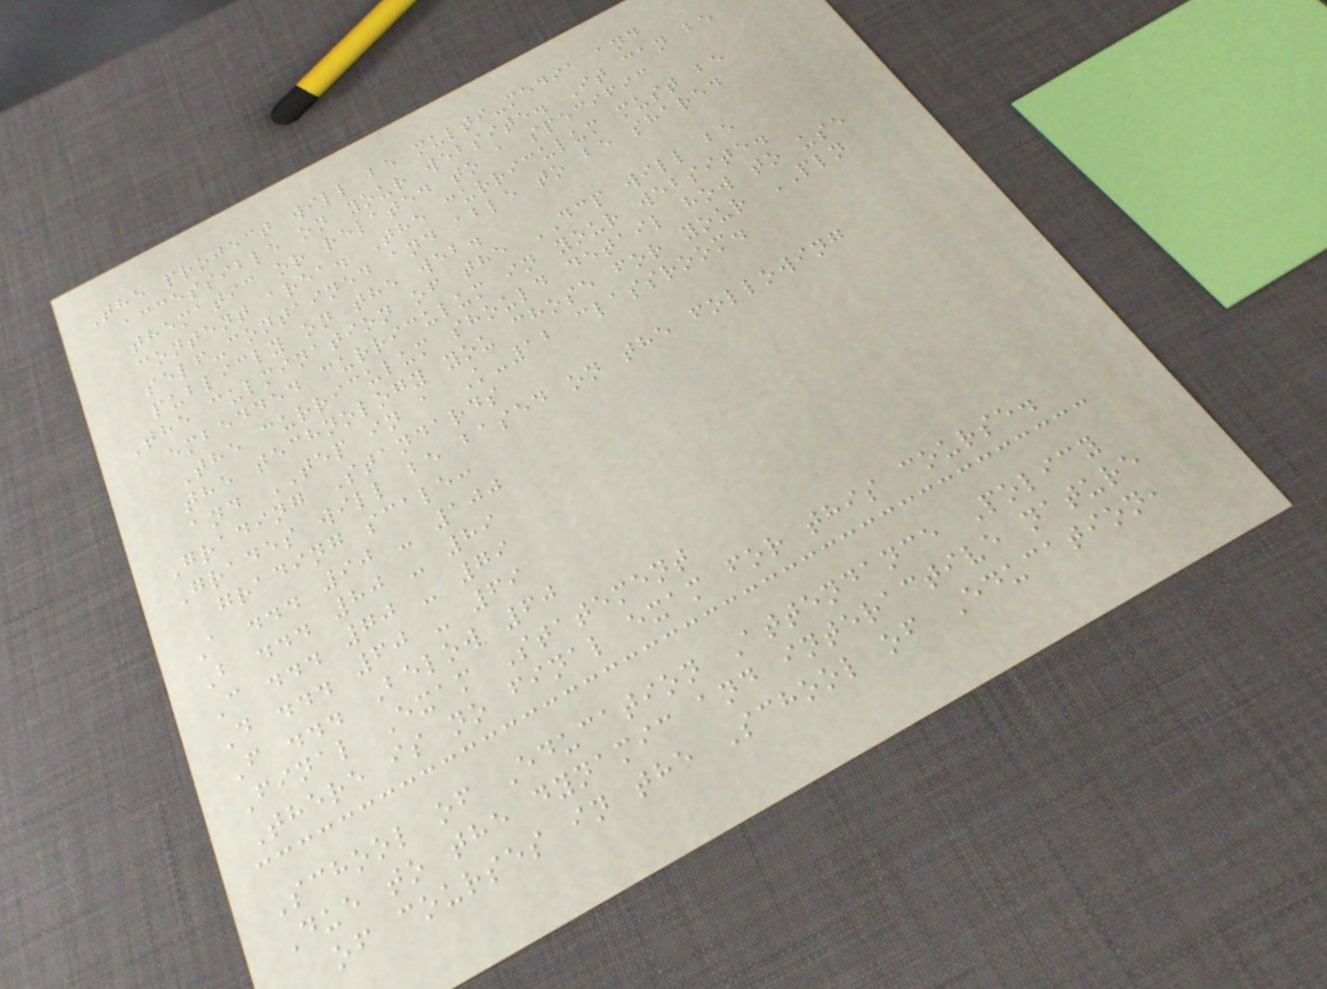The project will be multi-media and
accessible on your website. It can be
thematic or related to a specific
content area. The curriculum must be
self-contained and able to be shared
publicly on the web.
The culmination of the DCP will be
embedded curriculum in your website.
The curriculum should detail how to use
the technology you chose for your PLN
and TEP in a K-12 classroom.
Grading Standards
Grades will be based on the following
grading scale:
A ... 90 - 100
B ... 80 - 89
C ... 70 - 79
D ... 60 - 69
F ... Below 60
Final Exam Statement
There is no final exam for this course.
School of Education Attendance Policy
Due to the dynamic and interactive nature
of courses in the School of Education,
